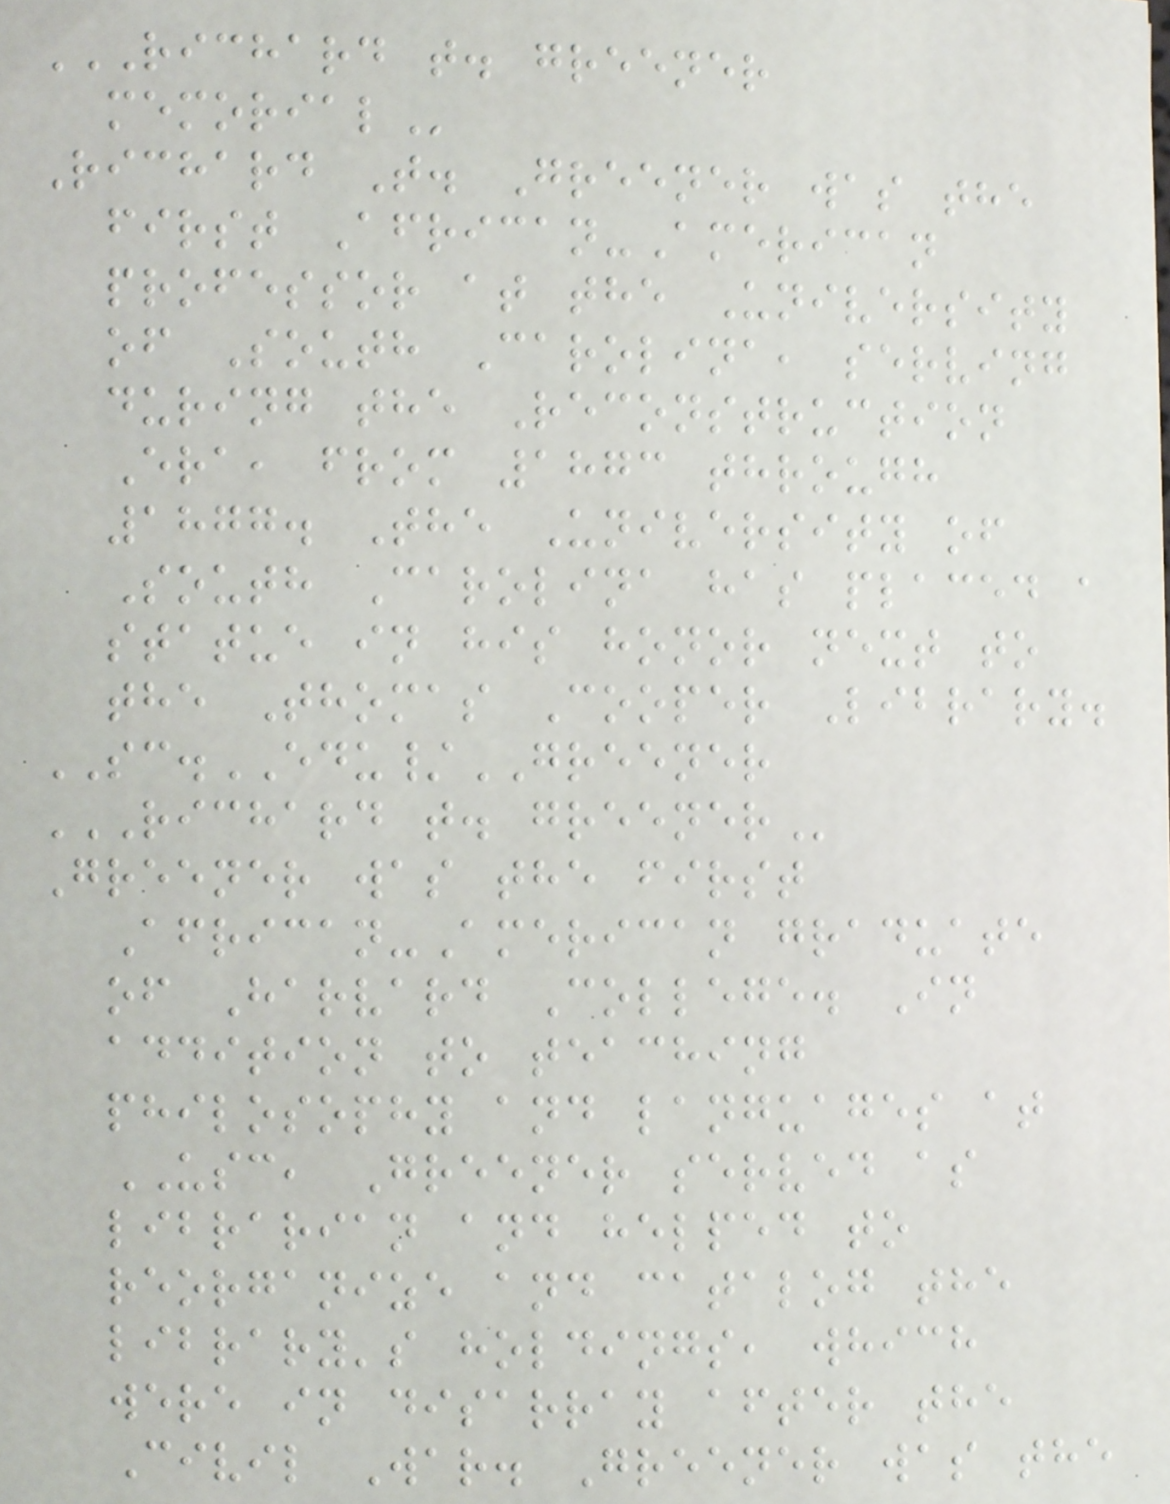RICHARD T. GREENER
MEMORIAL
Richard T. Greener was the
first African-American
professor at the University
of South Carolina, serving
during the Reconstruction
Era, from 1873 through
1877. The University of
South Carolina has placed a
statue in his honor next to
the Thomas Cooper Library.
SC.EDU/GREENER
RICHARD T. GREENER
Greener was the first
African-American graduate
of Harvard College. In
addition to teaching
philosophy and languages at
USC, Greener served as
librarian and helped to
reorganize and catalog the
library's holdings, which
were in disarray after the
Civil War. Greener was the
